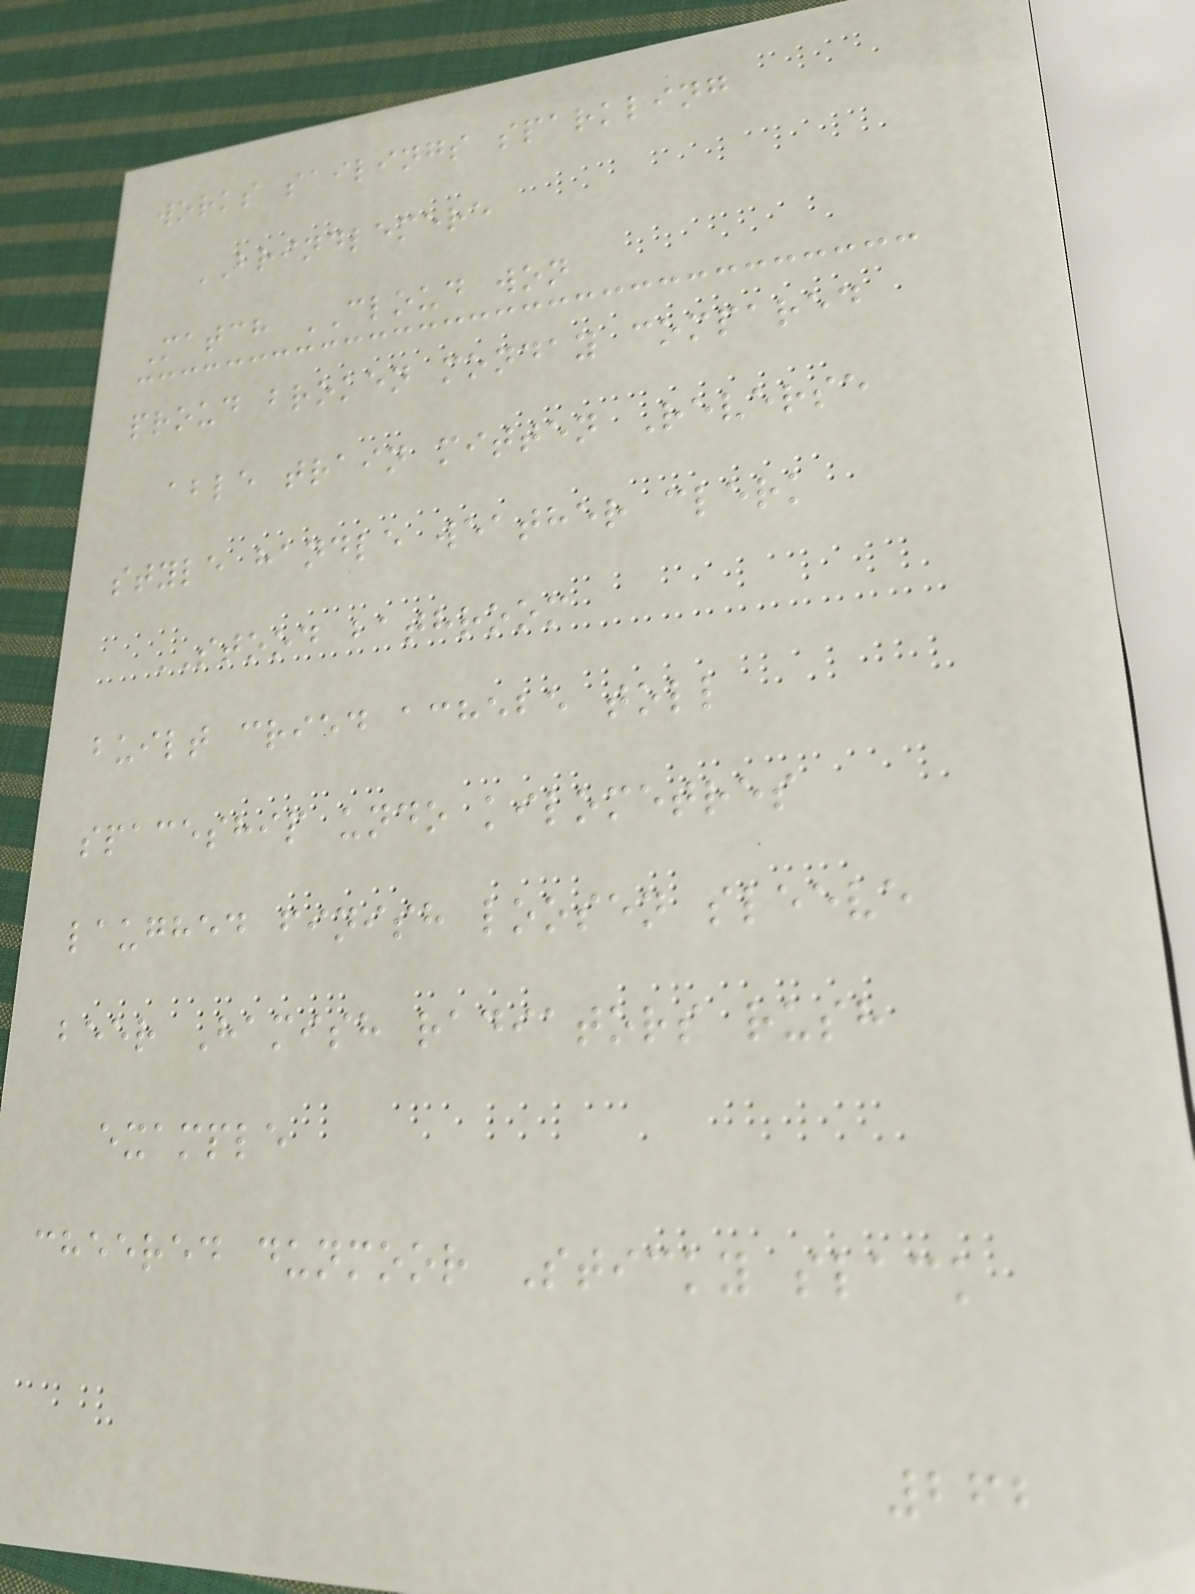works sailings sparkling
BRINDLEMERE
Match CLOUD won
proud broken monday compared
able train mitten Reverse
style handle weather clerk
STOOD bathroom
built cried achebe toll
spaceship undo kilometres
laughed finish loosen sleeve
beer Hamish radiators rush
example
cheered dunmoor Sticky slack
262
